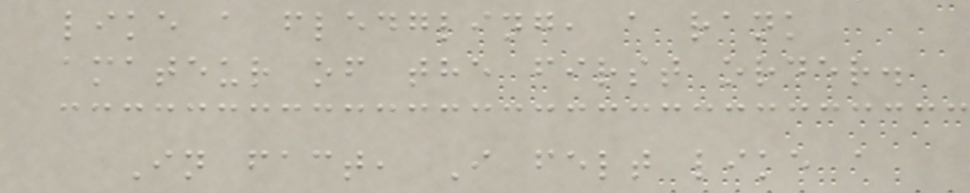like a fledgling, a rank
amateur of the first order.
In fact, I felt like a
